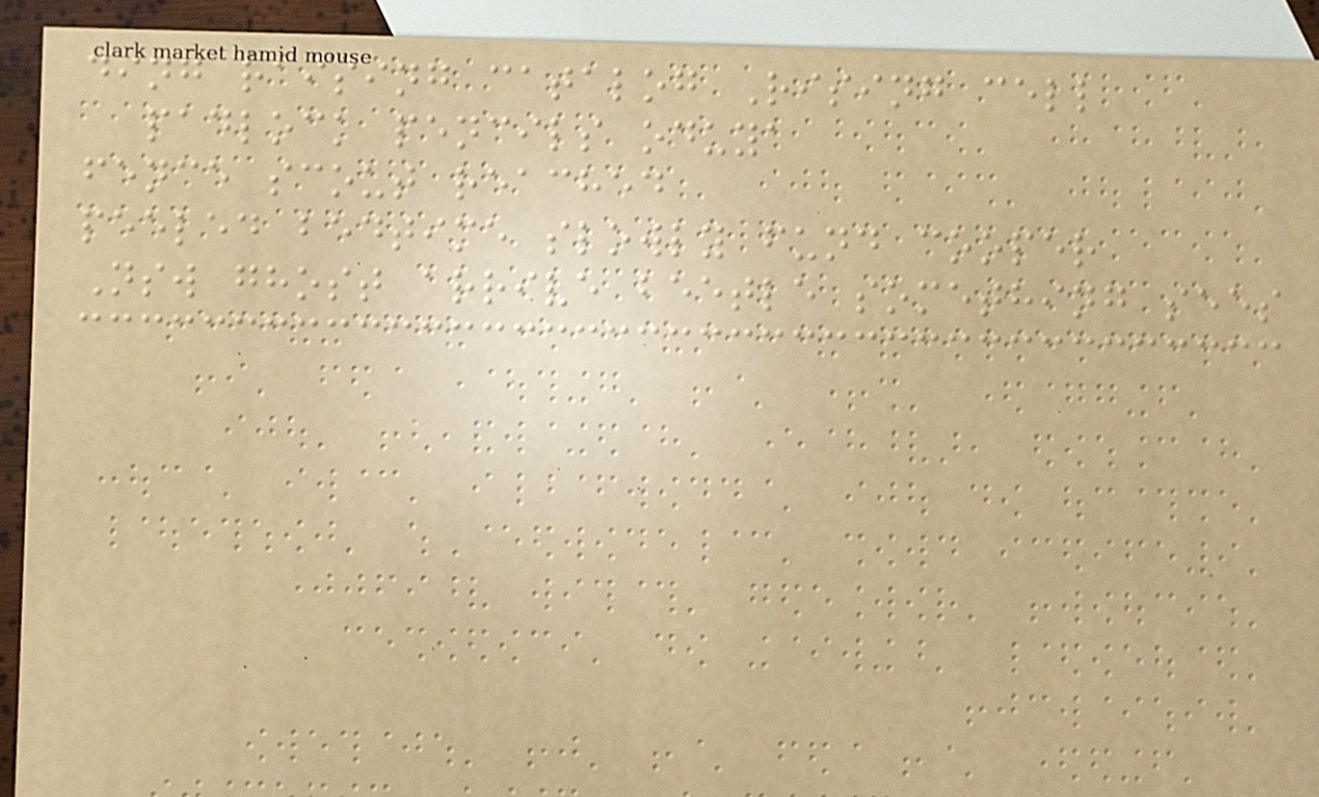ding raising catalog Rising cell
padlock pencils oduya
fence scout reached
peeled bedtime slowly fund cooper
Nsw ghost arrive beetle something sees
